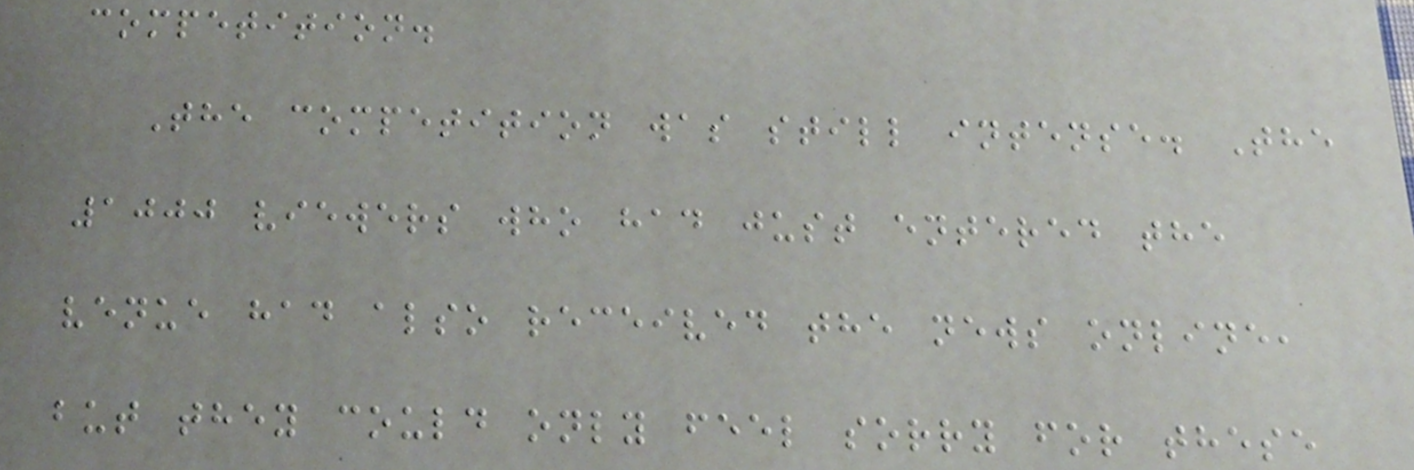competition.
The competition was still intense. The
1000 viewers who had just entered the
venue had also received the news online,
but they could only feel sorry for these
